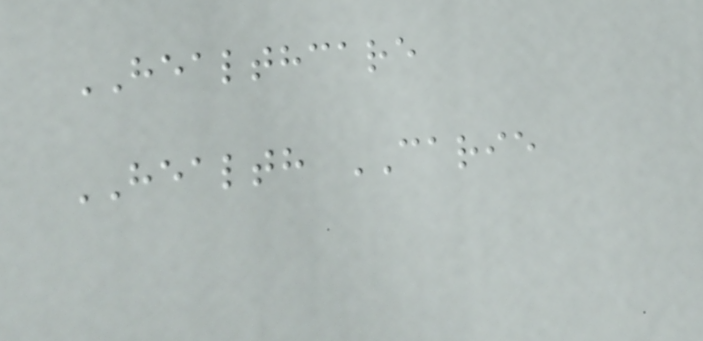HEALTHCARE
HEALTH CARIE
